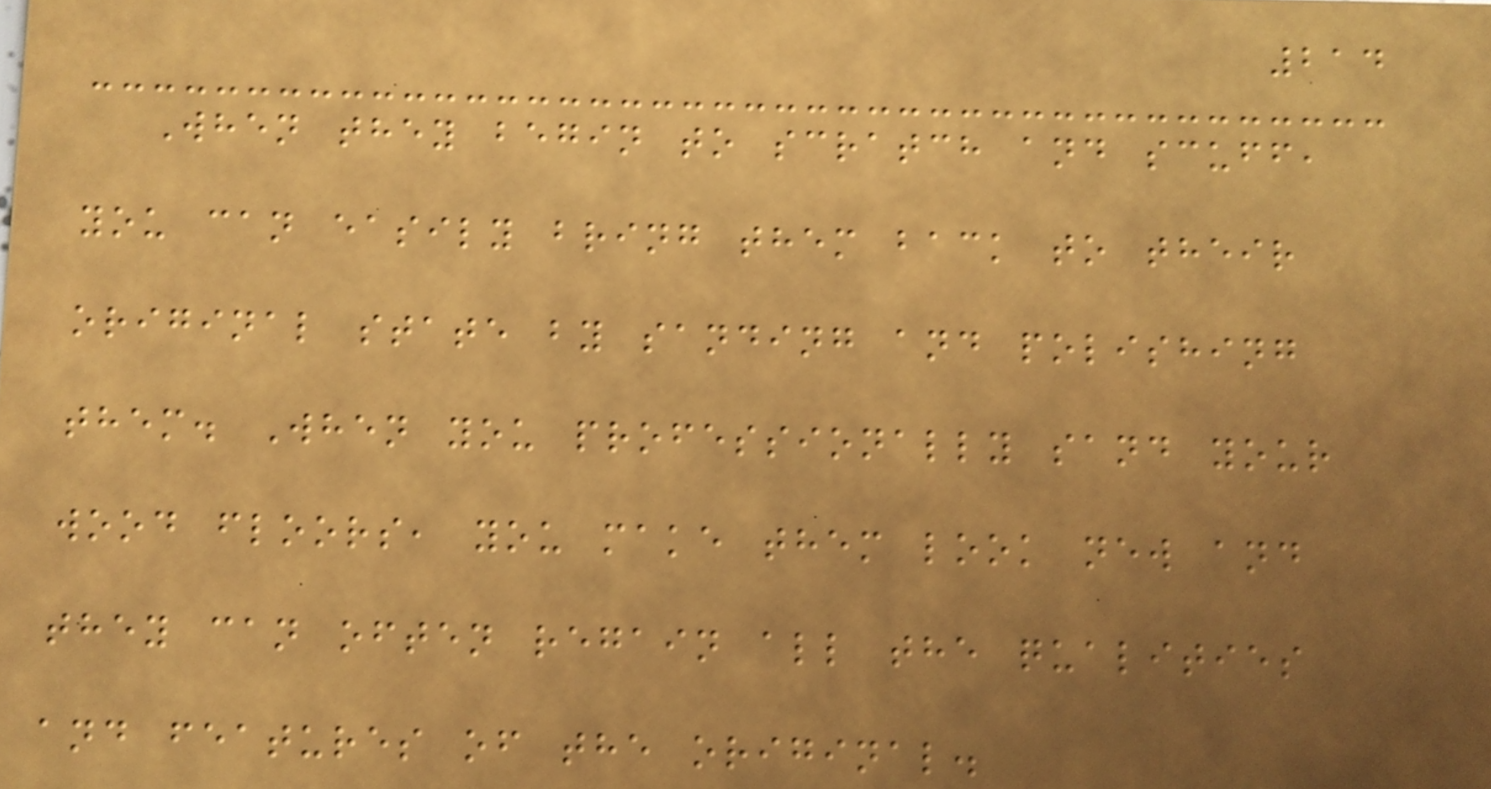214
When they begin to scratch and scuff,
you can easily bring them back to their
original state by sanding and polishing
them. When you professionally sand your
wood floors, you make them look new and
they can often regain all the qualities
and features of the original.
